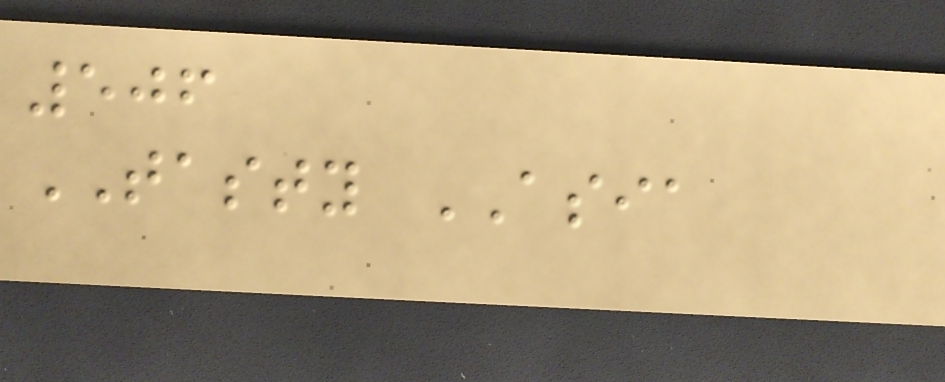506
TASTY ASIA
